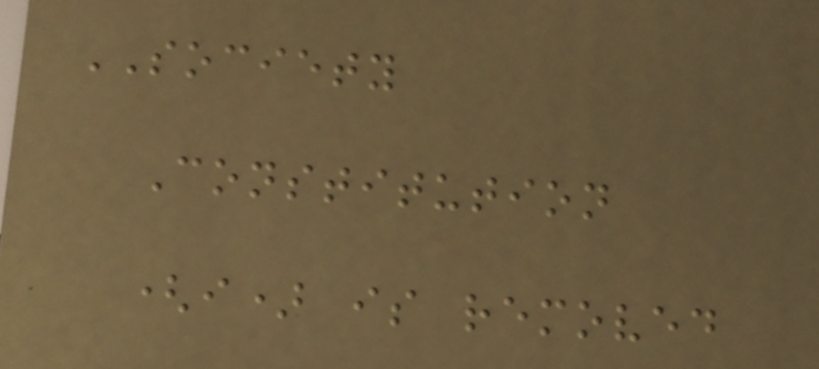SOCIETY
Constitution
(i) is removed
